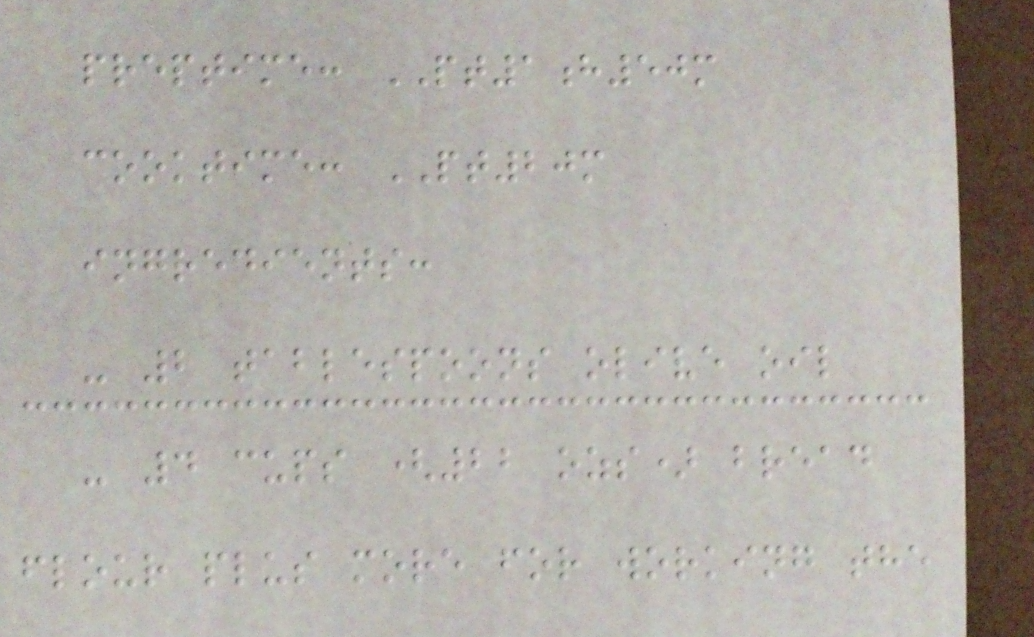preptime: PT1h50m
cooktime: PT20m
ingredients:
- 2 tablespoons olive oil
- 4 cups (22 ozs) bread
flour plus more for working the
